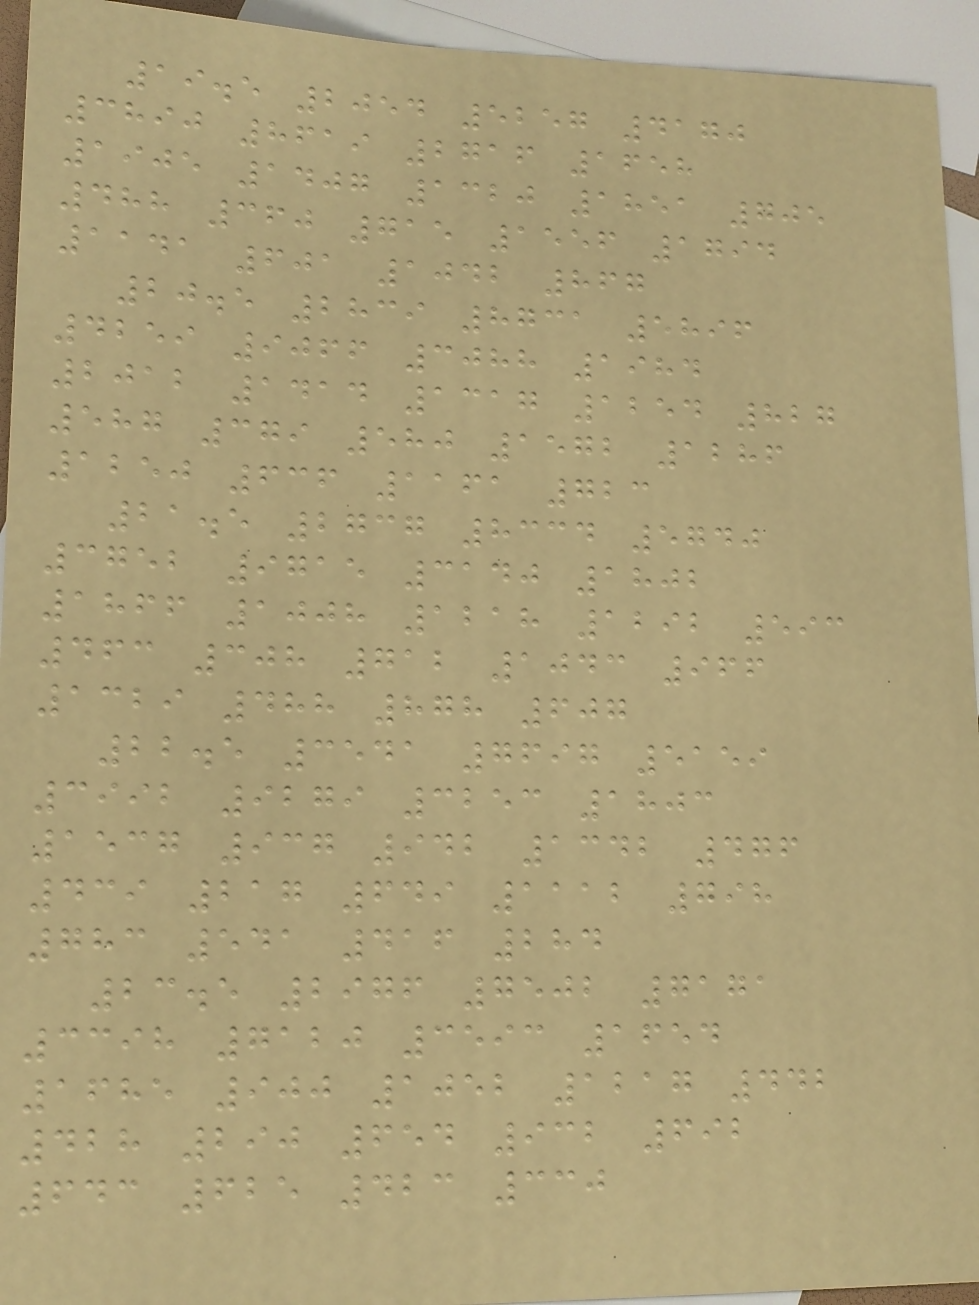19.5 2054 5257 4170
3890 8619 2716 1658
1905 1407 1320 1851 705
488 360 715 1556 1794
1141 601 1042 867
20.5 2839 8731 5896
4259 9066 3088 1984
2012 1414 1317 1254 827
587 379 580 1572 1286
1250 636 1161 723
21.5 2737 8334 5740
3752 9715 3140 1802
1866 1008 1218 1292 593
463 308 712 1043 966
1329 488 878 607
22.5 3541 7697 5159
3992 9279 3253 1803
1537 937 942 1342 476
439 217 649 1112 798
783 541 416 284
23.5 2976 7502 7171
3398 7120 3593 1654
1685 900 1052 1217 442
428 290 654 932 692
643 625 423 330
